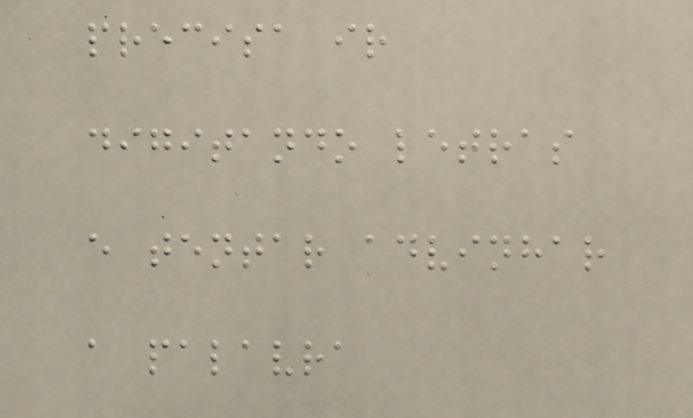precisa ir
digitando letras
e tentar advinhar
a palavra
